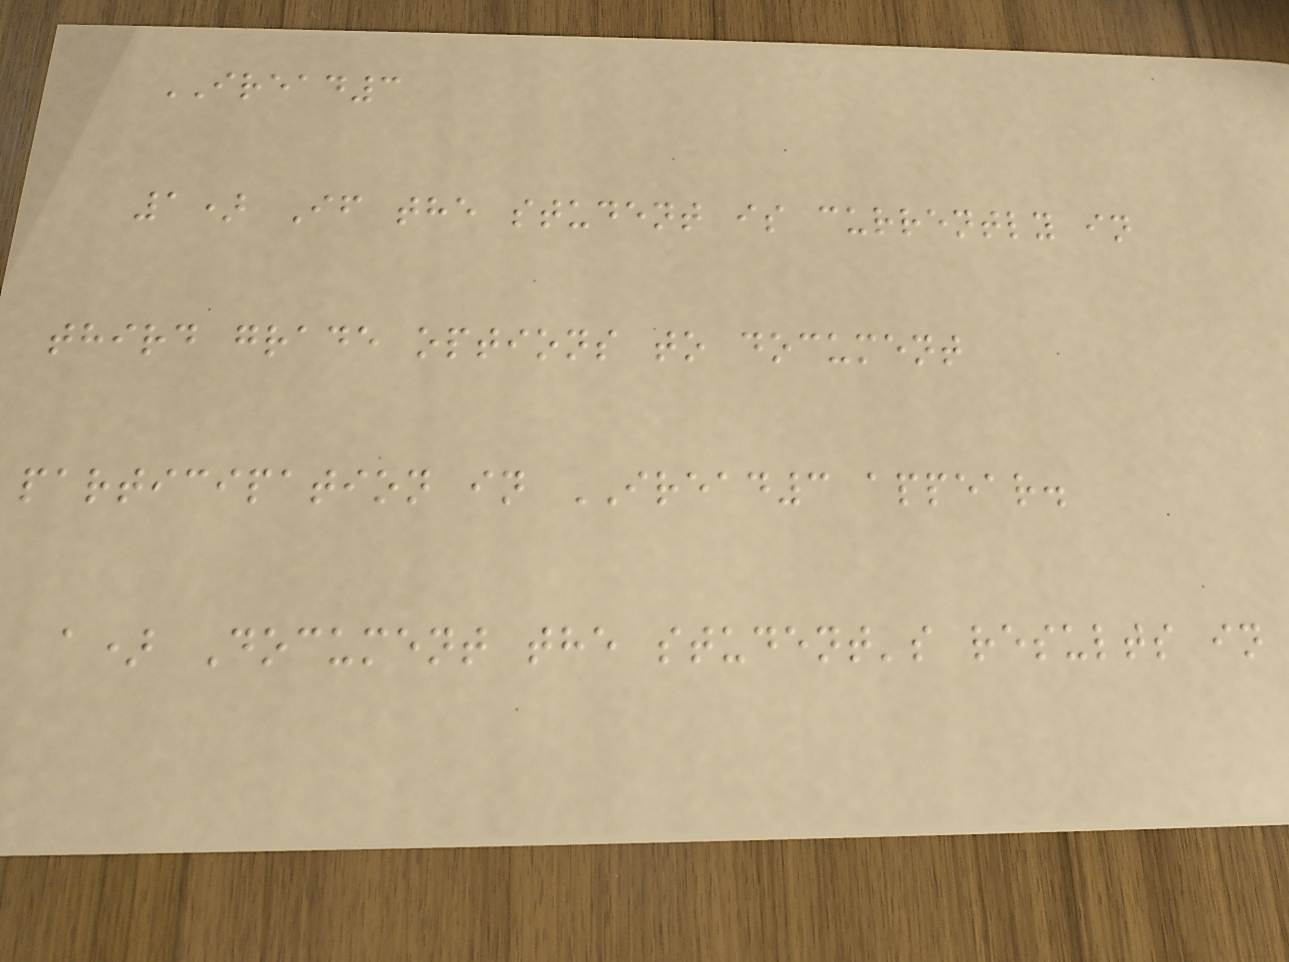IREAD3
1) If the student is currently in
third grade options to document
participation in IREAD3 appear.
a) Document the student's results in
